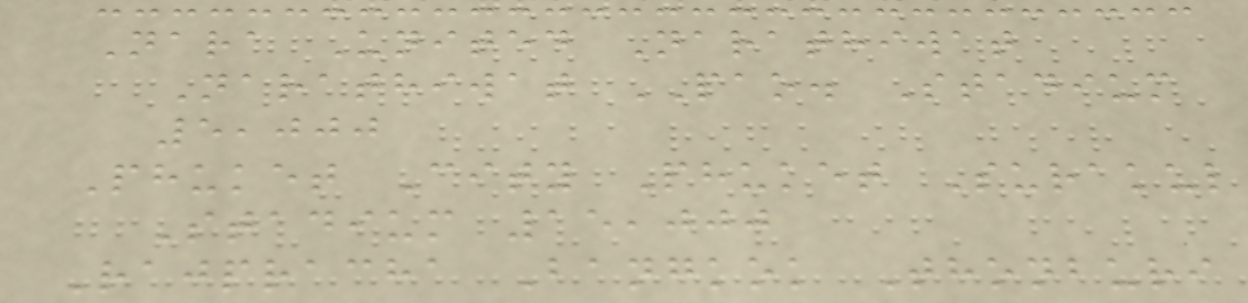Nara United Narathiwat
Narathiwat PAO. Stadium
5,000
Phuket City Phuket Surakul
Stadium 15,000
Rajpracha Bangkok Thonburi
